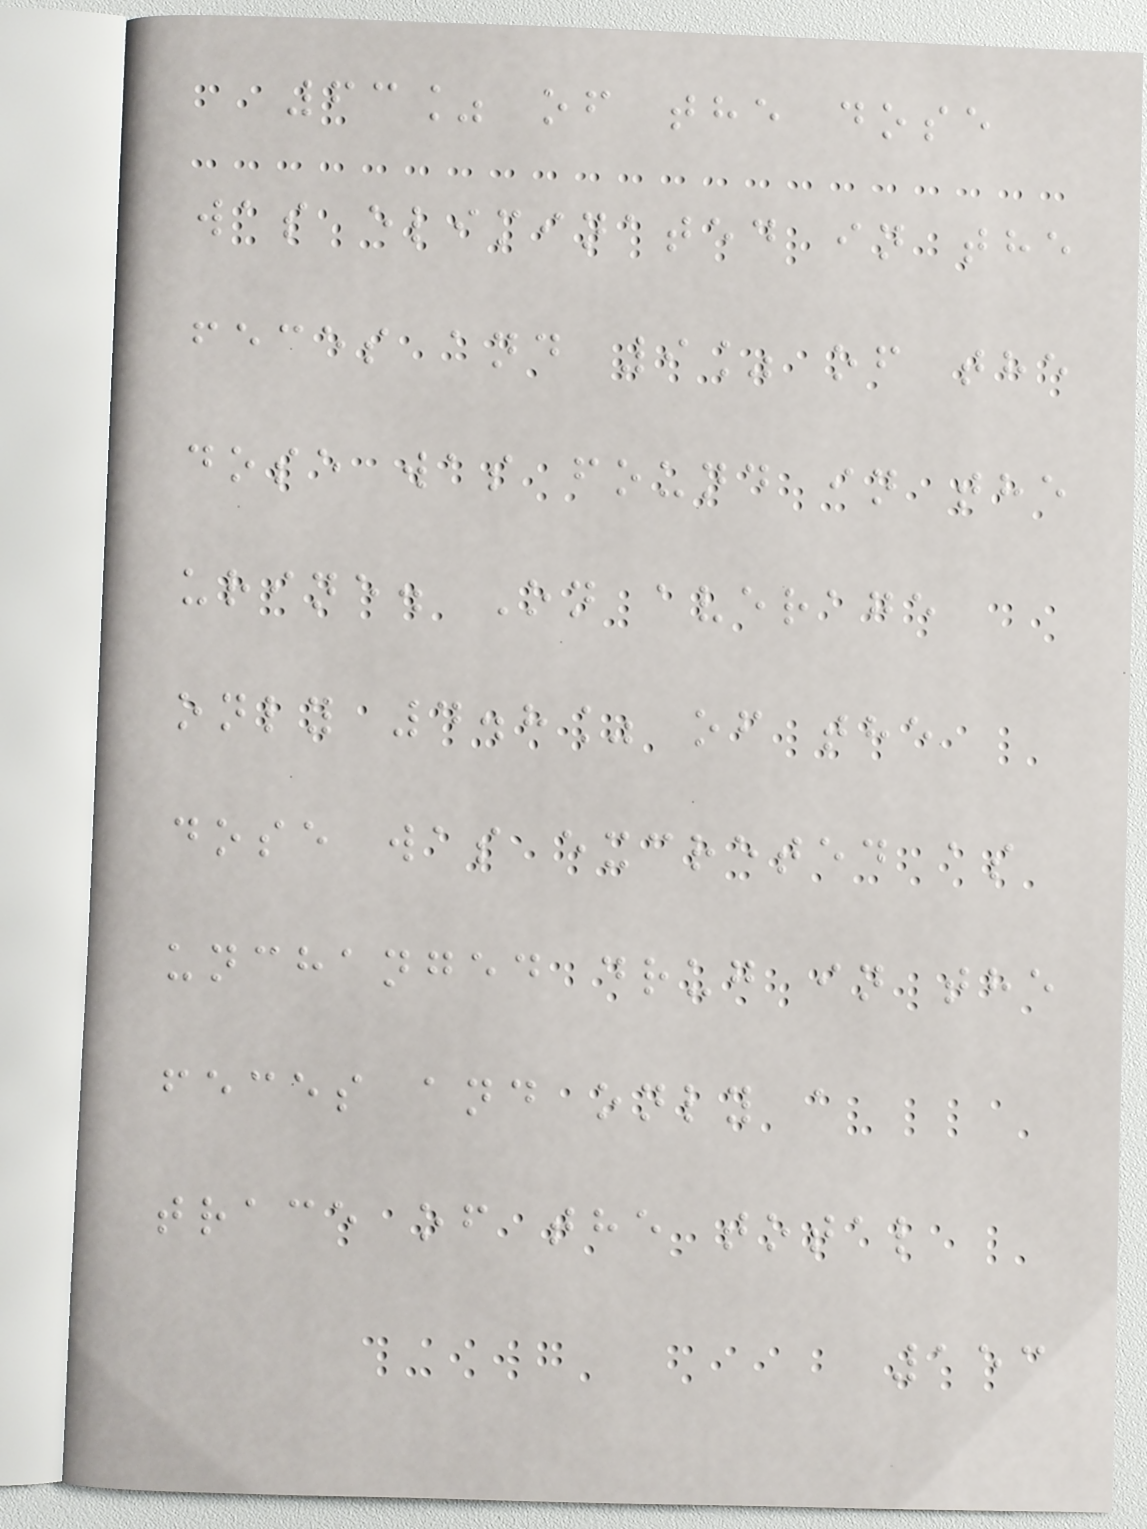63% of the dose
was eliminated in the
feces and 9% of the
dose was found in the
urine. On average
only 4.8% of the
dose was excreted as
unchanged drug in the
feces and only a
trace of the total
153
